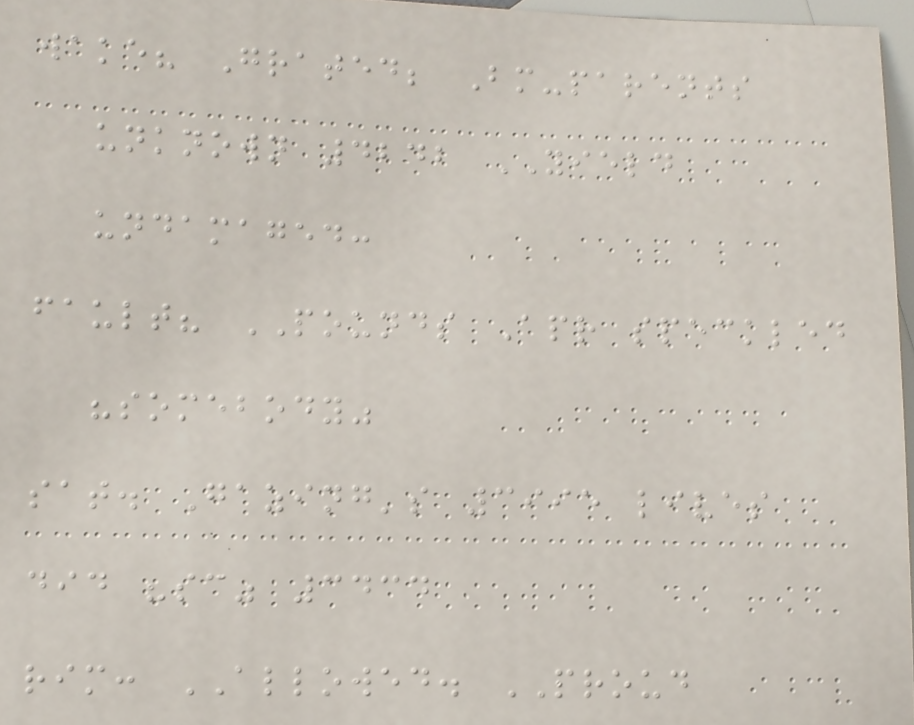wake? Grated; Bm-parents
unknown 4242 YIELD
undamaged:
fault? POUNDS Apr speckled
"somebody"
sat. Gazing's 3995 lives
did "sc" 3434
rim: ALLOWED. PROUD
